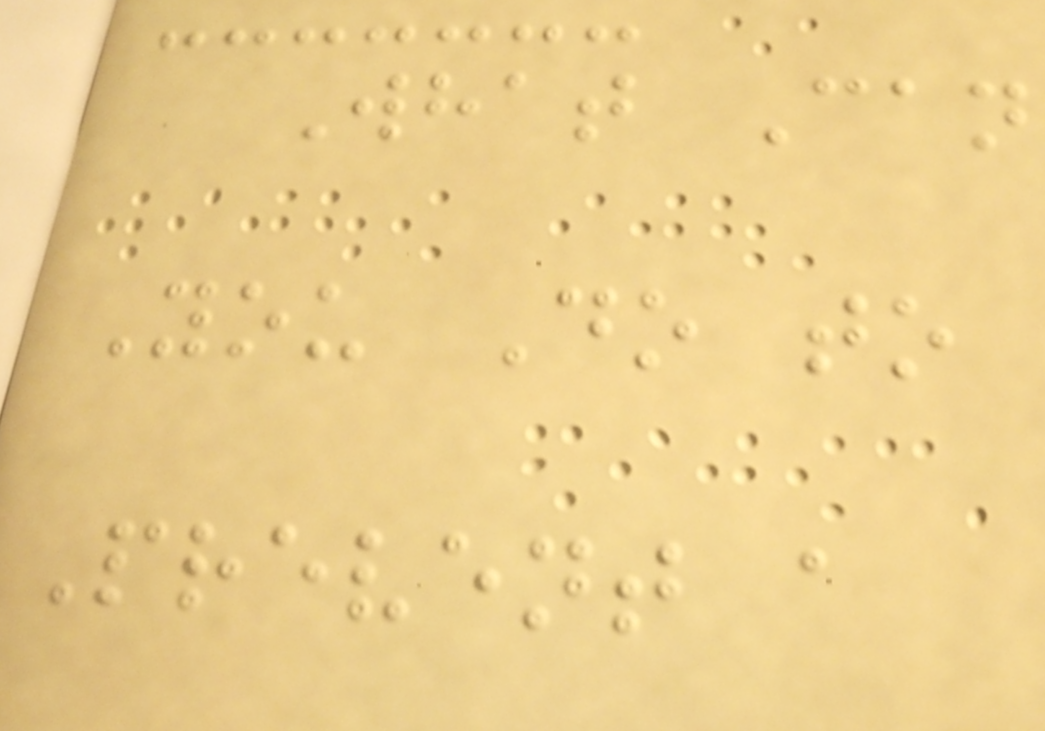What Can
You Do to
Prevent a
